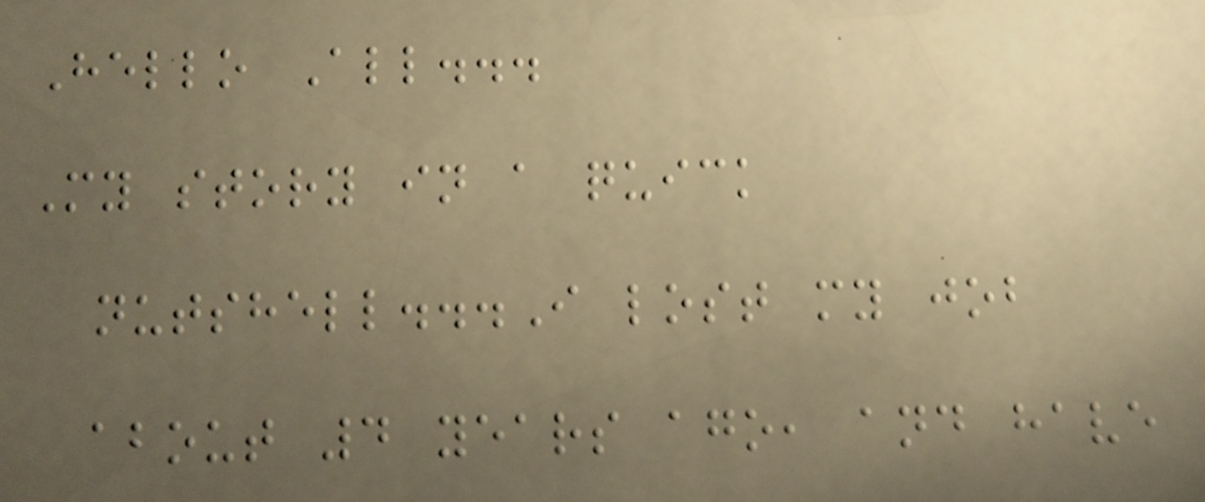Hello All...
My story in a quick
nutshell...I lost my job
about 4 years ago, and have
